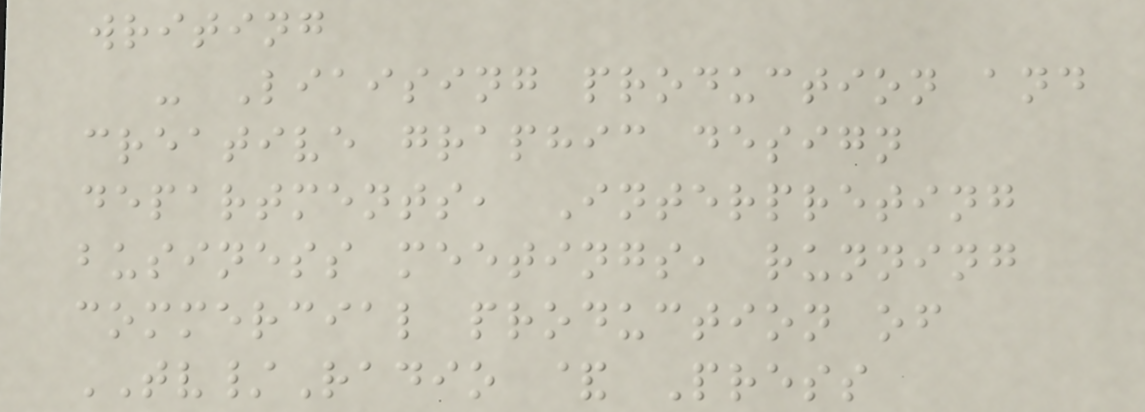writing
- Liaising production and
creative graphic design
departments, Interpreting
business meetings, running
commercial production of
TV/Radio & Press
